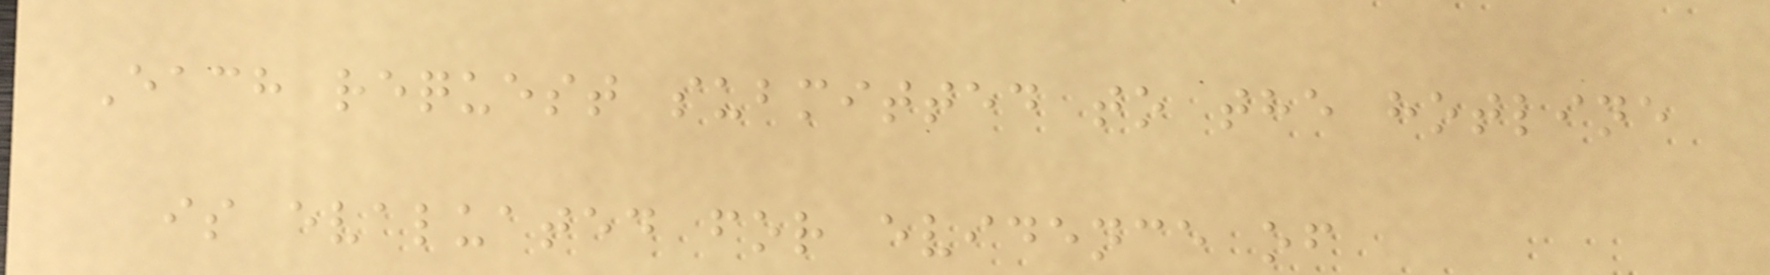Each request submitted to the hotline
is evaluated for evidence of
